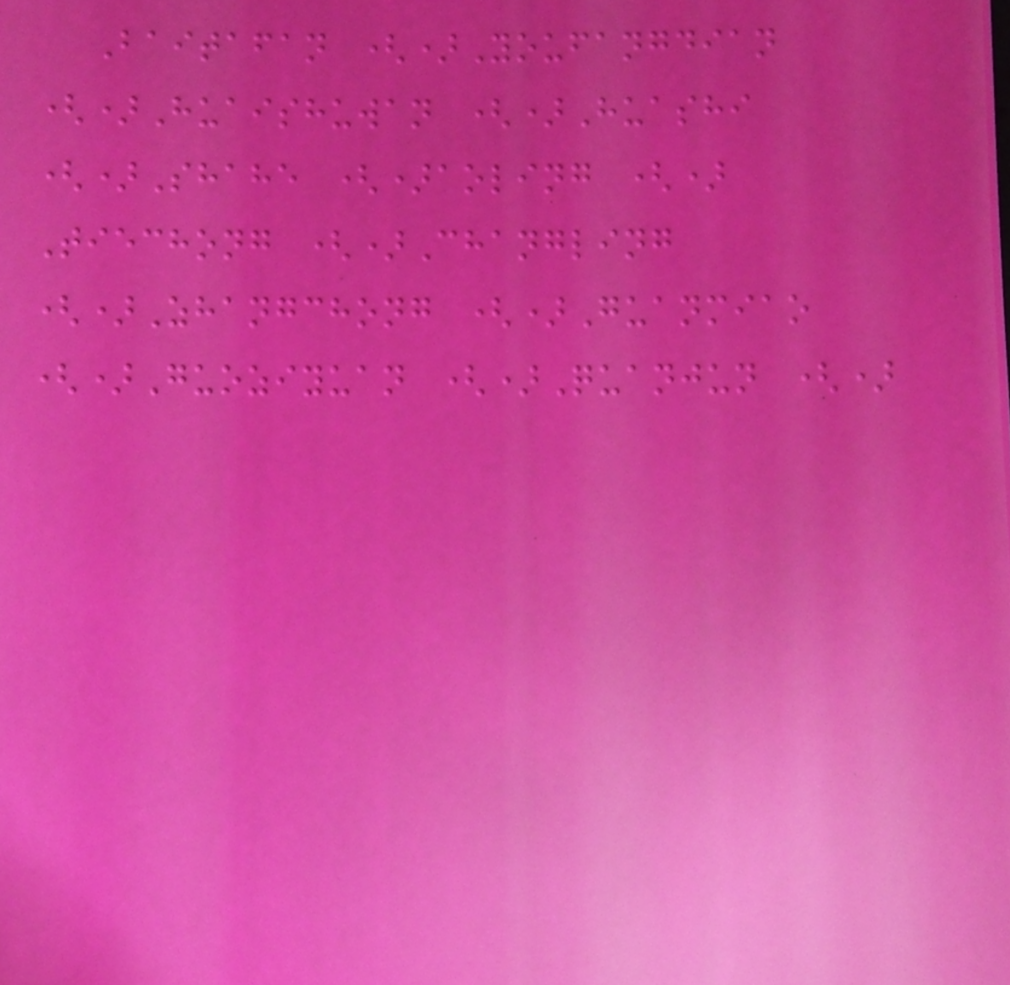Baitafan ()Youfangdian
()Huaishuwan ()Huashi
()Shahe ()aoling ()
Tiechong ()Changling
()Zhangchong ()Guanmiao
()Guoziyuan ()Quanjun ()
